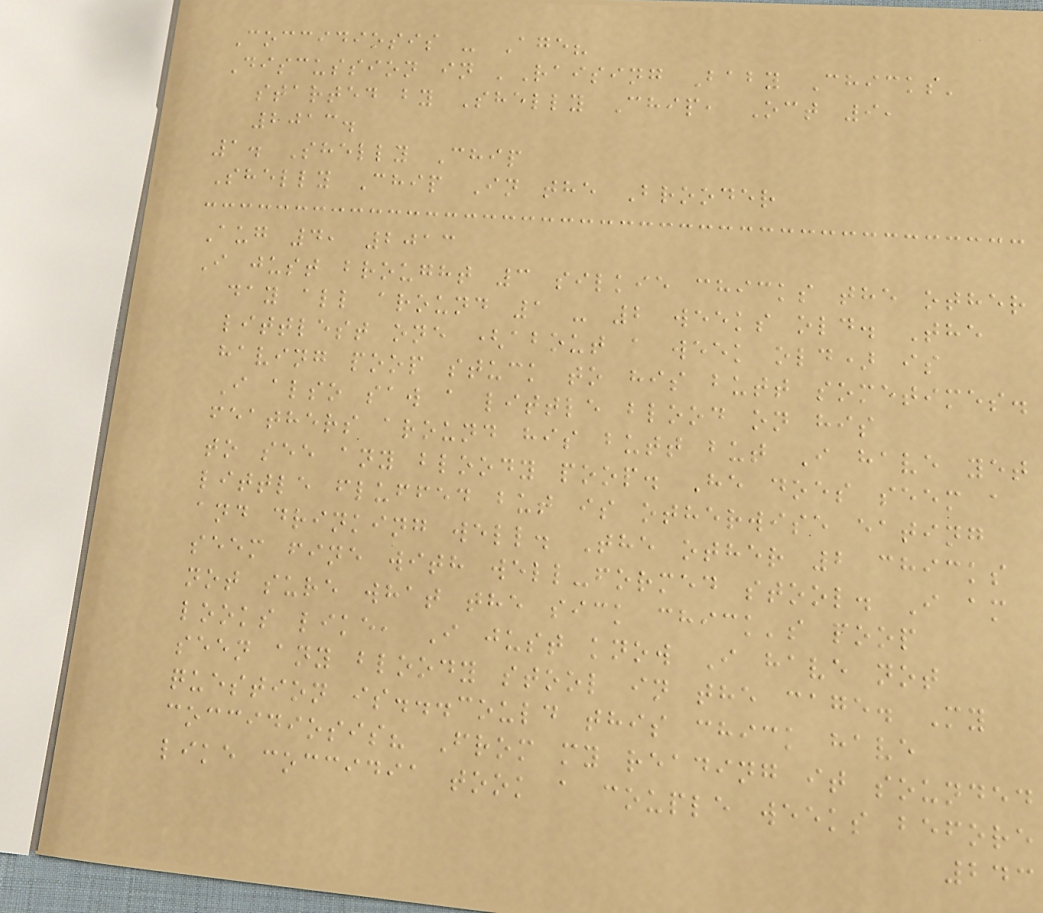Coccidiosis - Age?
Discussion in 'Raising Baby Chicks'
started by Shelly Chip, Oct 9,
2013.
1. Shelly Chip
Shelly Chip In the Brooder
Aug 4, 2013
I just brought 3 silkie chicks the other
day all around 1 - 2 weeks old. The
littlest one (about a week old) is
having poop stuck to his butt sometimes.
I also saw a little blood on his
feathers around his butt but I have yet
to see any bloody poop. He does seem a
little fluffed but is otherwise eating
and drinking well. The other 2 chicks
seem fine with well-formed stool. I am
not sure what the sick chick's poop
looks like, I just know I have not
seen any bloody stool in the cage. My
question is...could this chick have
coccidiosis? From my reading it sounded
like coccidia took a couple weeks before
243
